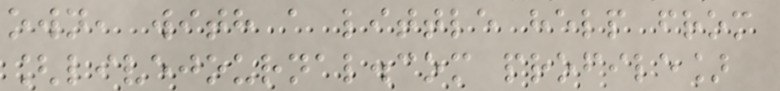own, with a little help from
[livejournal.com profile]
